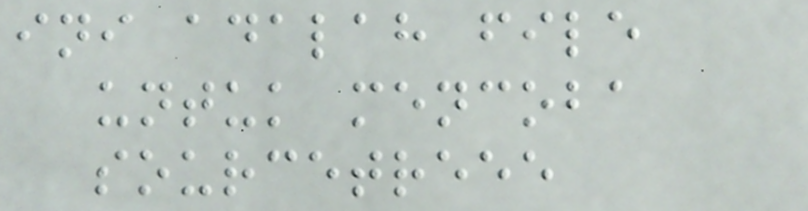ini adalah file
untuk mencoba
sourcetreee
